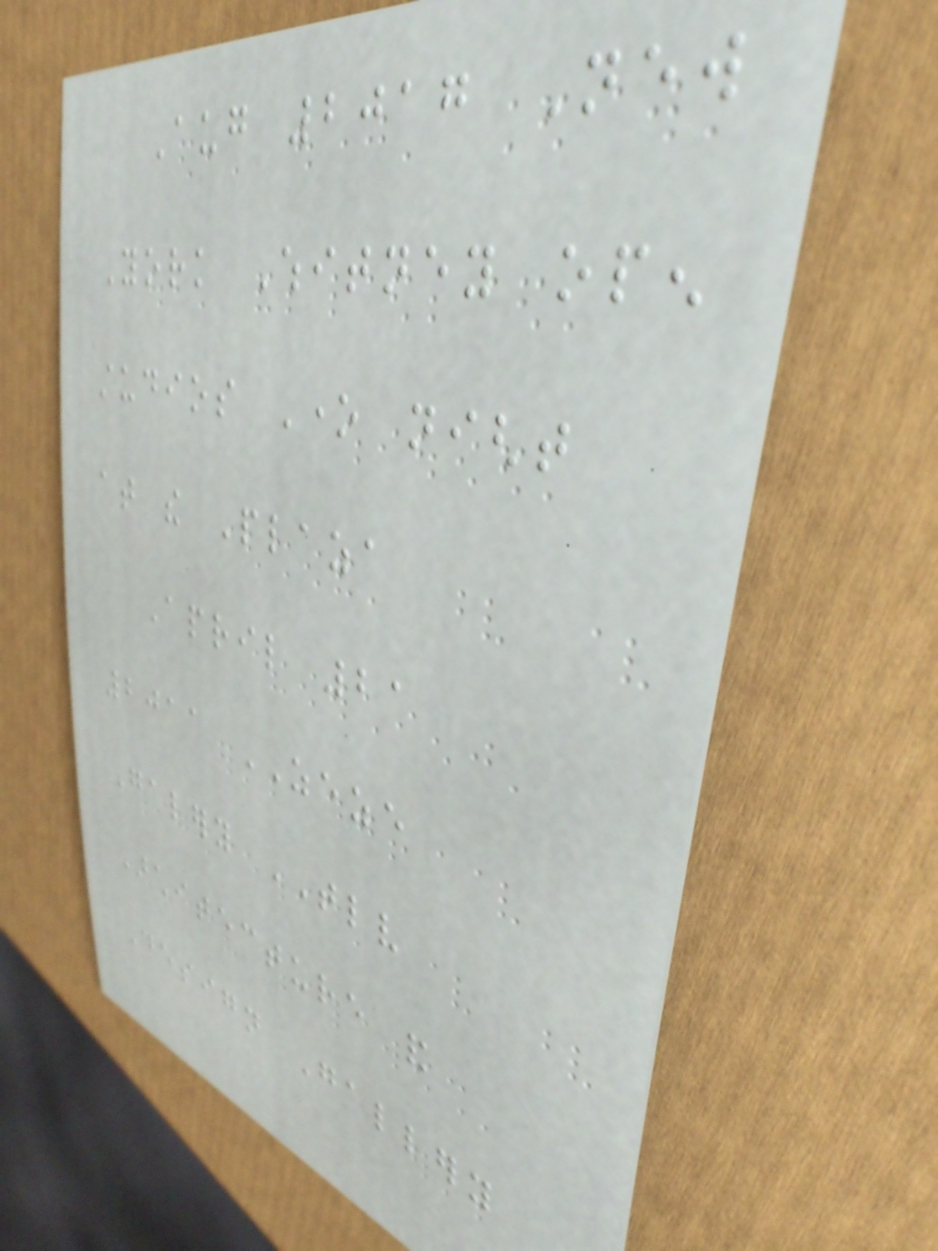Aug 2017 New
York Whitney open
studios One night
at the Plaza
April 21
2011 ZEZE
Galery TLV
Architecture and
Design Gallery
